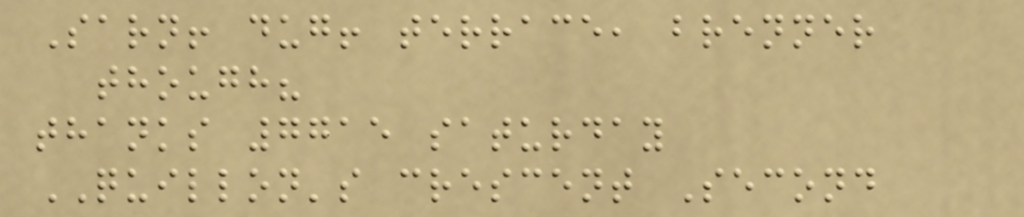Sarn! dug! terrace, brenner
though?
thanks 7715 saturday
QUILLON's crescent Second
